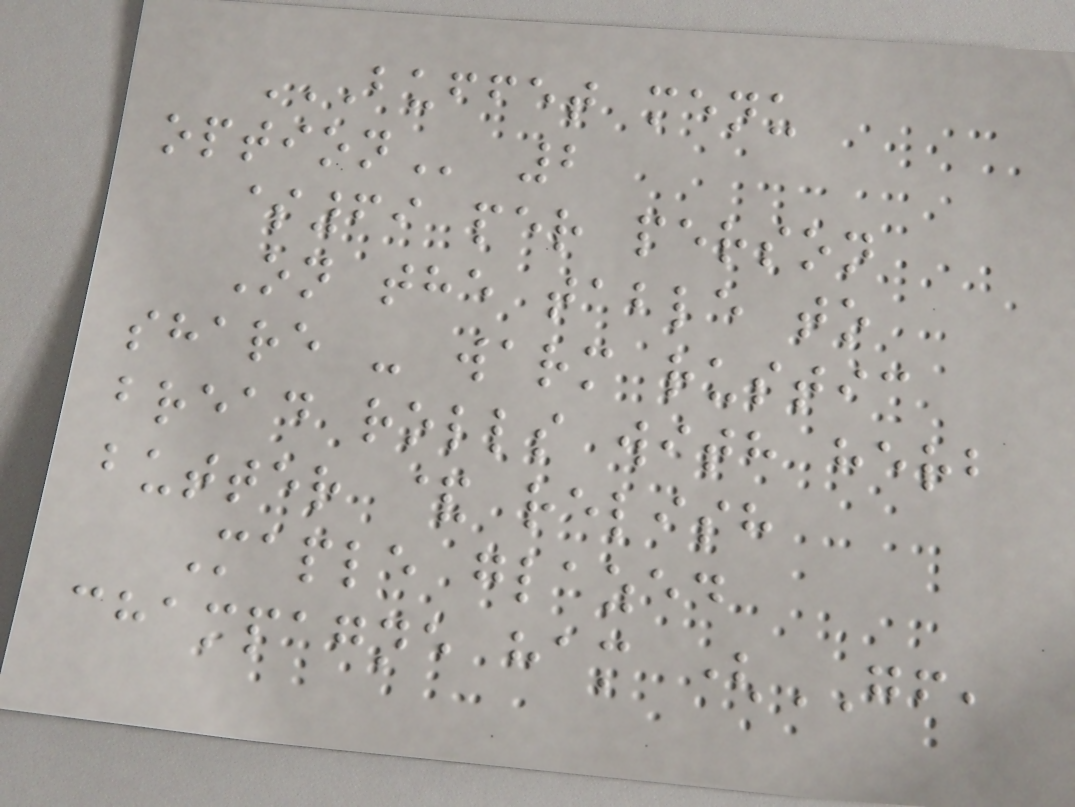BUFFET MENU
OPTION 2
$69 per person
On the table to
share - warm rustic
bread rolls with herb
butter & relish
Maple glazed
champagne ham (GF,
